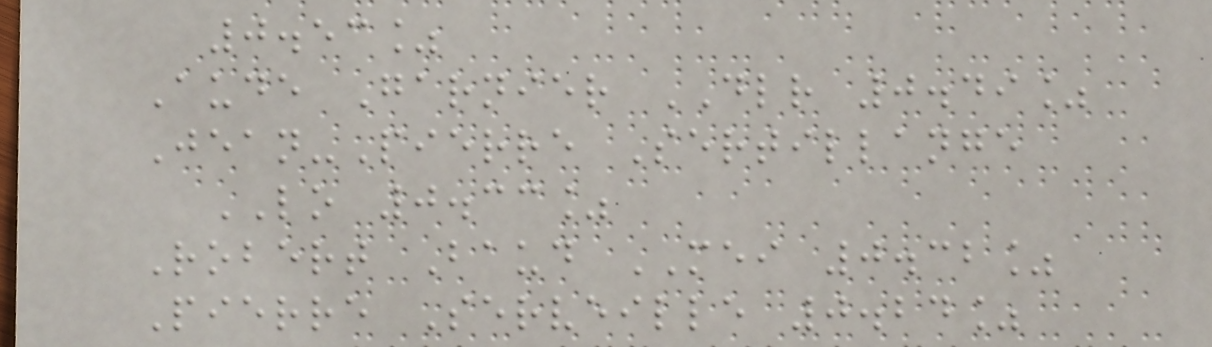0.53%
Aude Garnier DLR 0.49%
Jean-Pierre Sertillange
LO 0.33%
Robert Baud MEI 0.32%
Pierre Serveille 0.24%
